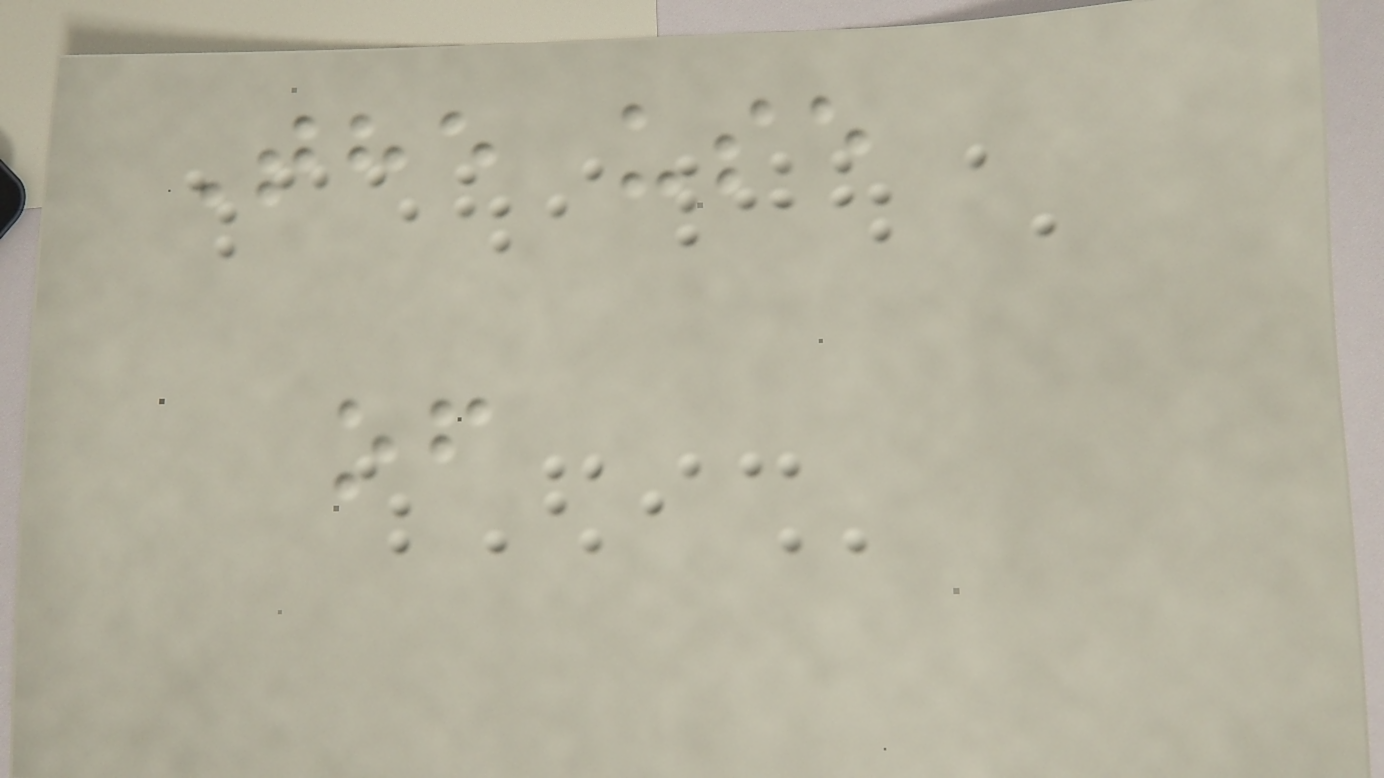The use
of
